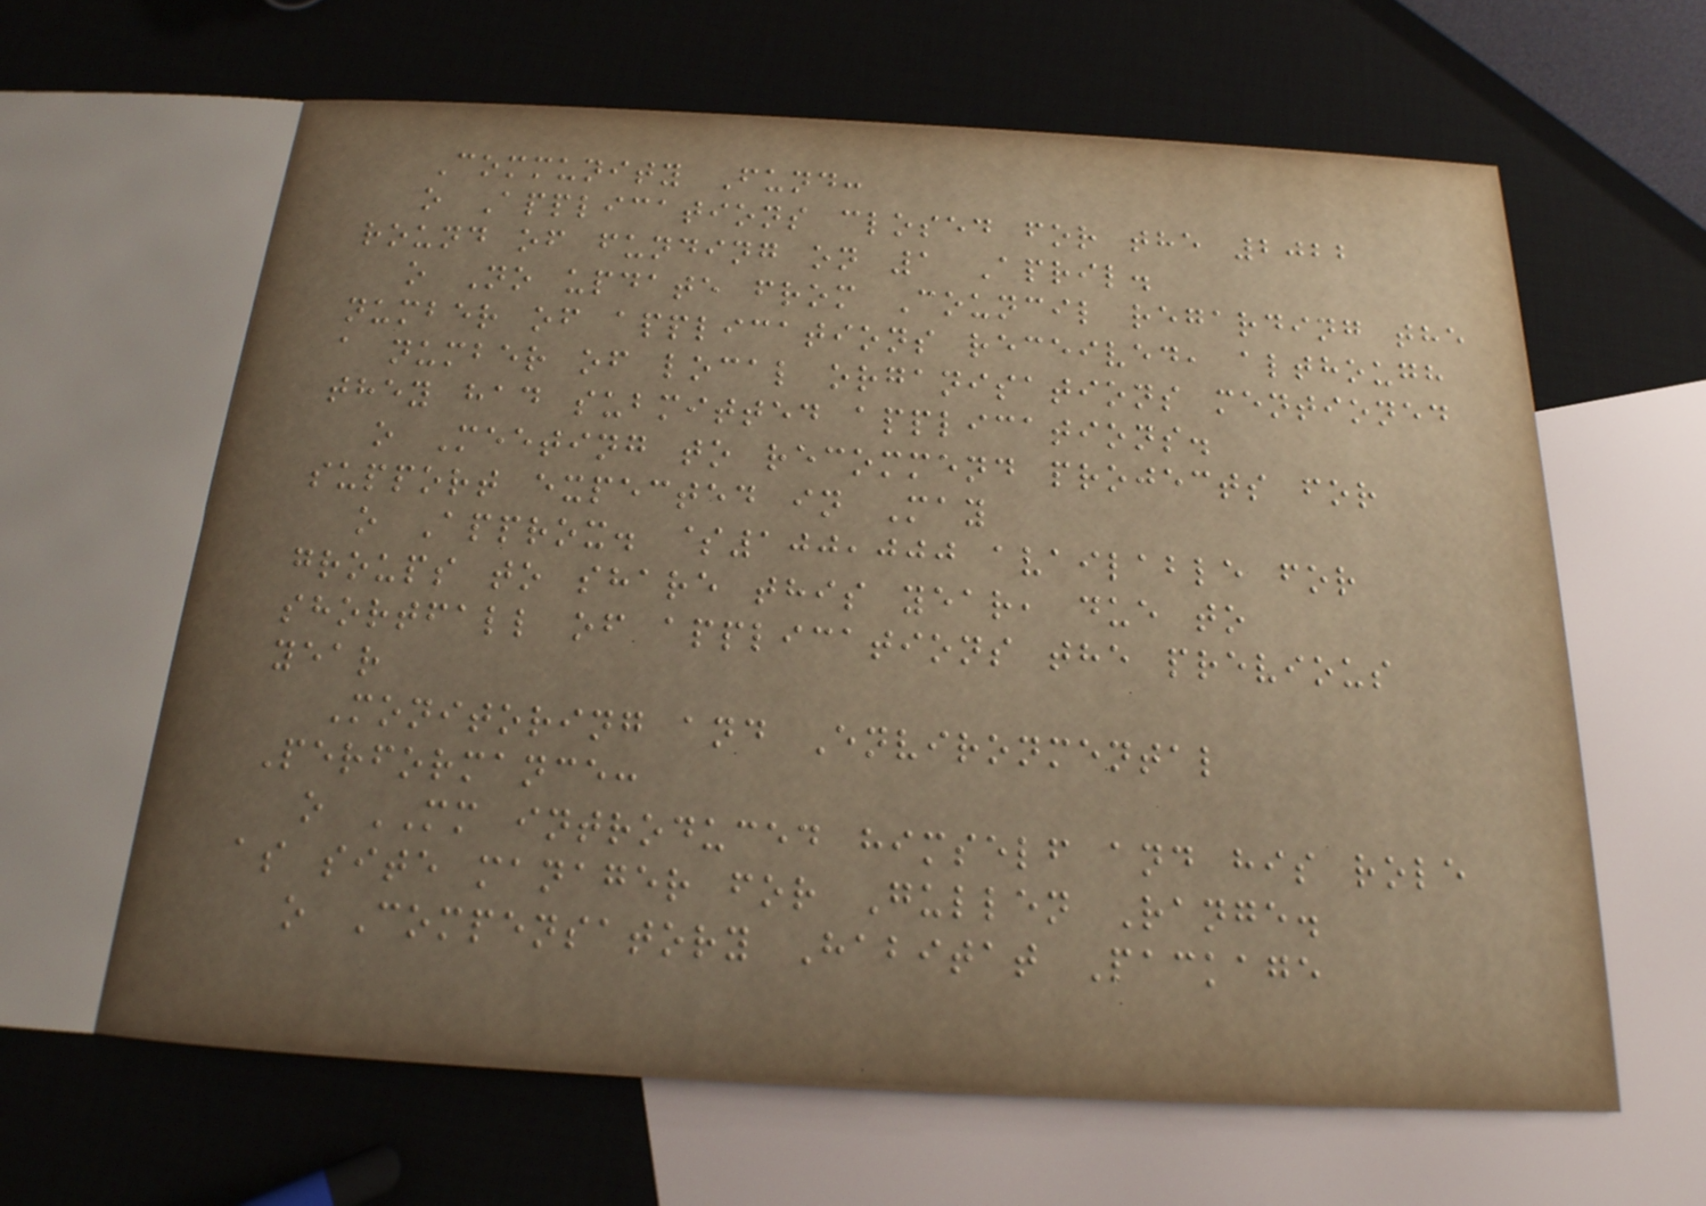Community Fund:
o Applications closed for the 2022
round of funding on 1 April.
o No update from Council regarding the
number of applications received, although
a number of local organisations mentioned
they had submitted applications.
o Meeting to recommend projects for
support expected in May
o Approx. $100,000 available for
groups to share this year, due to
shortfall of applications the previous
year
Monitoring and Environmental
Performance:
o MM introduced himself and his role
as site manager for Gullen Range.
o Compensatory Habitat Package
